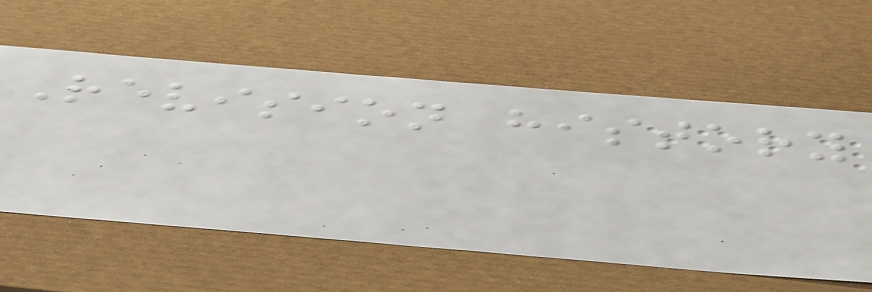Revision history
